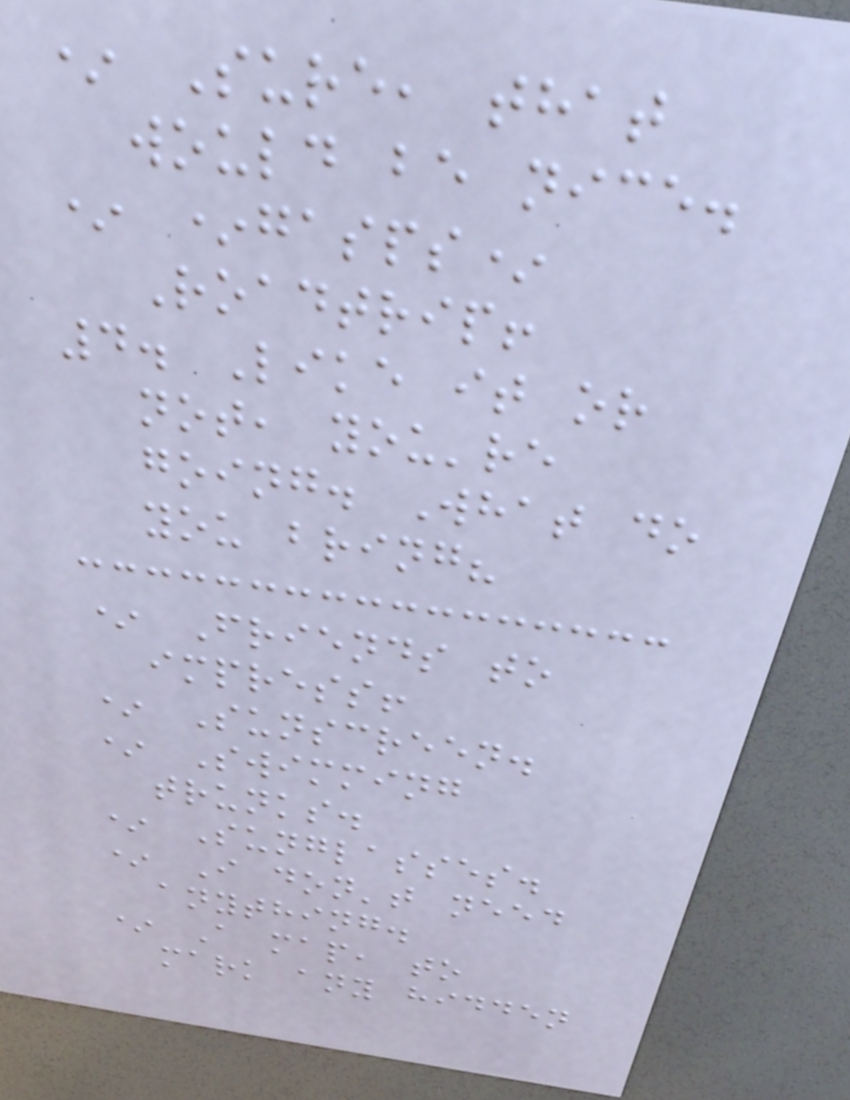* Sure, that
would be nice.
* *gasps*
Roadtrip!
4. Like it or
not, you're
going. What do
you bring?
* Friends to
impress!
* Sunscreen.
* Swimming
trunks.
* Sunglasses.
* I don't need
anything.
* A map, to
mark any hidden
